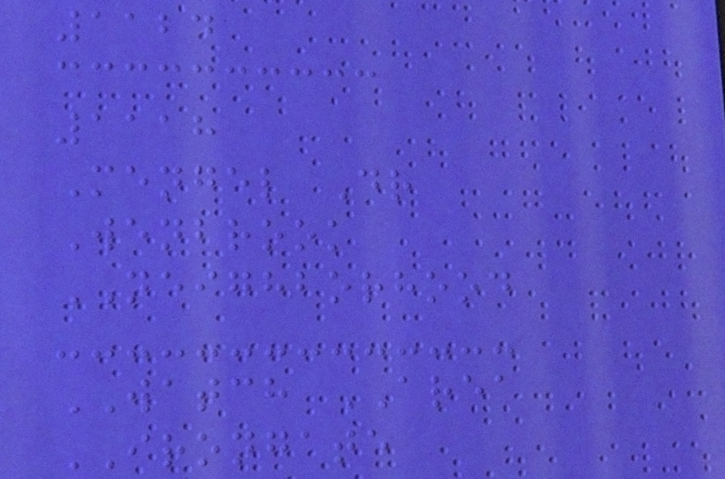1124
1118
Mengel Dr
Wenbrook
NEIGHBORHOOD
WATCH AREA
IRONGATE
